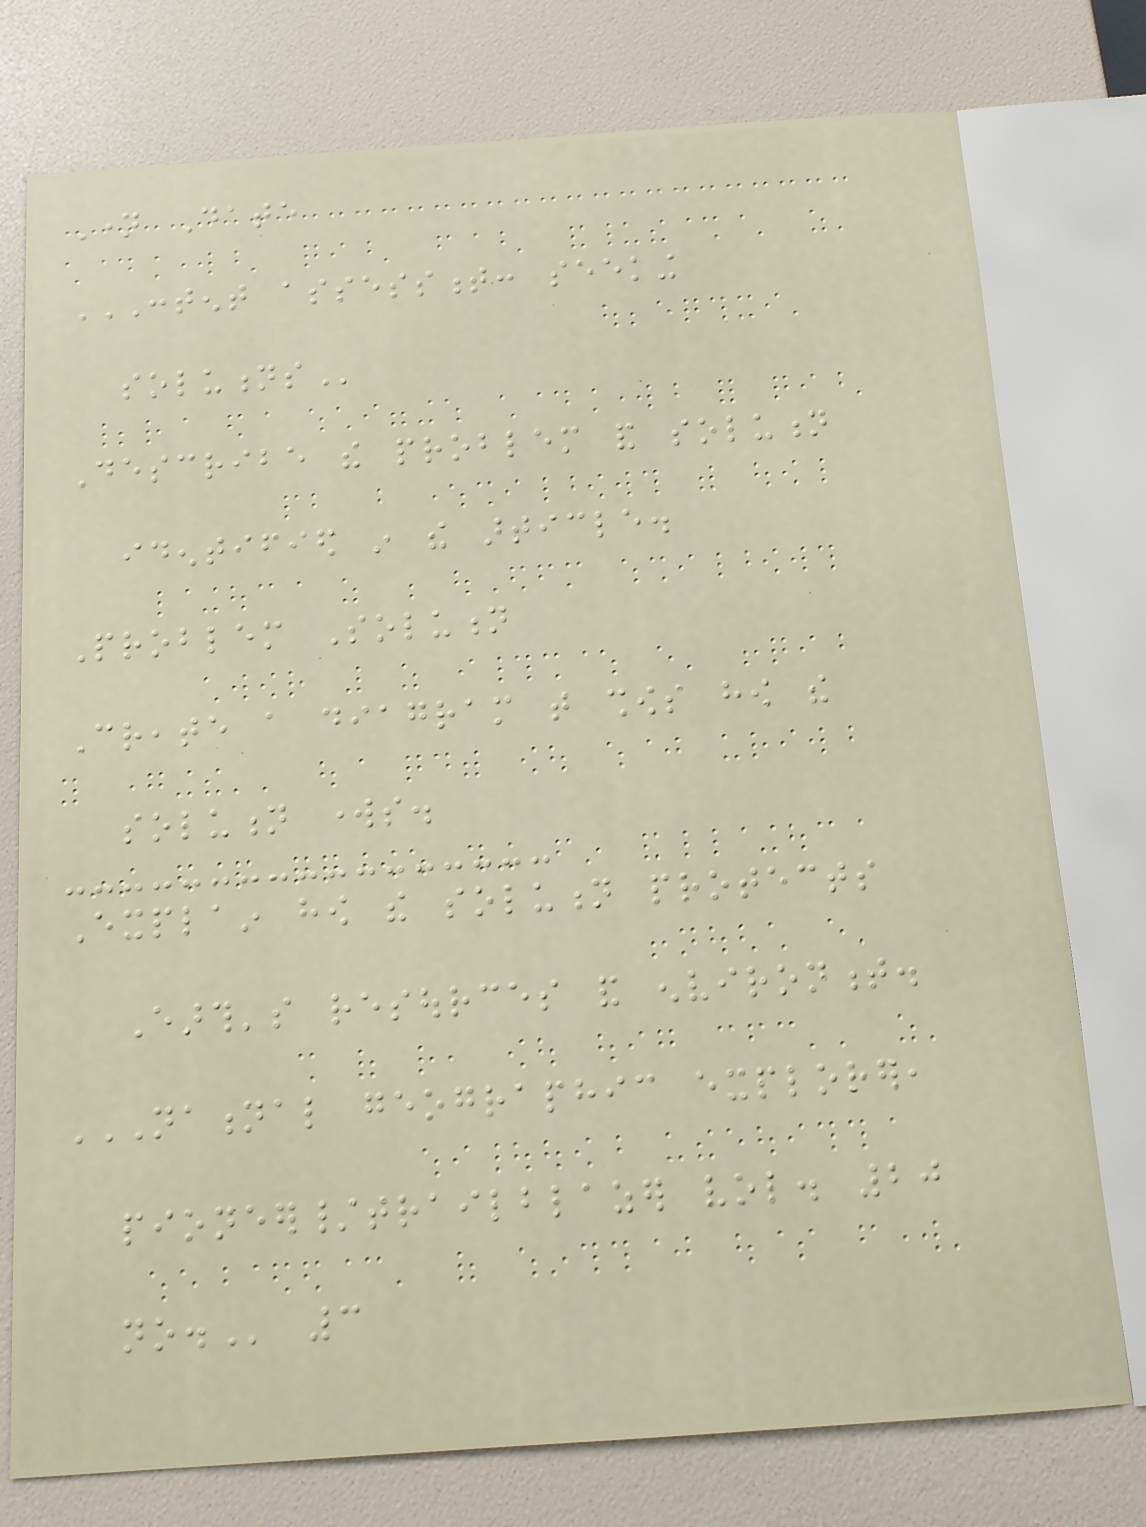Name Date
CONTENT ASSESSMENT: SEEKING
SOLUTIONS
Describe the problem and solution
identified in the article.
Problem Solution
Create a diagram that shows how the
solution works.
Explain how the solution protects
Earth's resources and environment.
NATIONAL GEOGRAPHIC EXPLORER,
PIONEER/TRAILBLAZER VOL. 20
NO. 3
